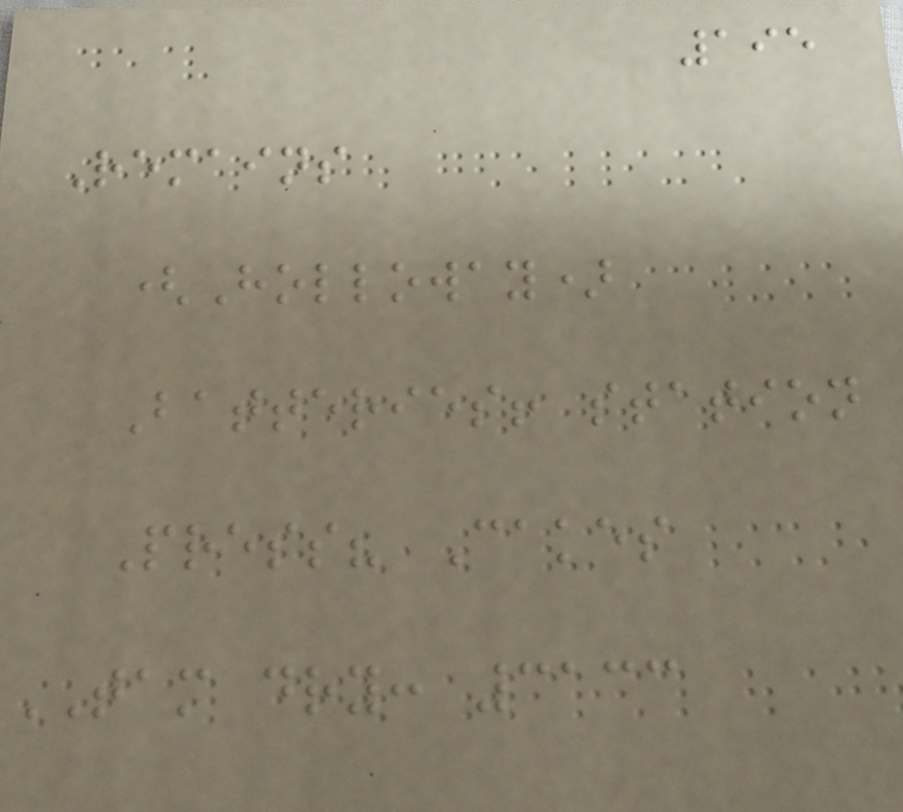195
Remains
(Holloway)
Batteries! station
Press? Cakes
TAM dry: 3133
